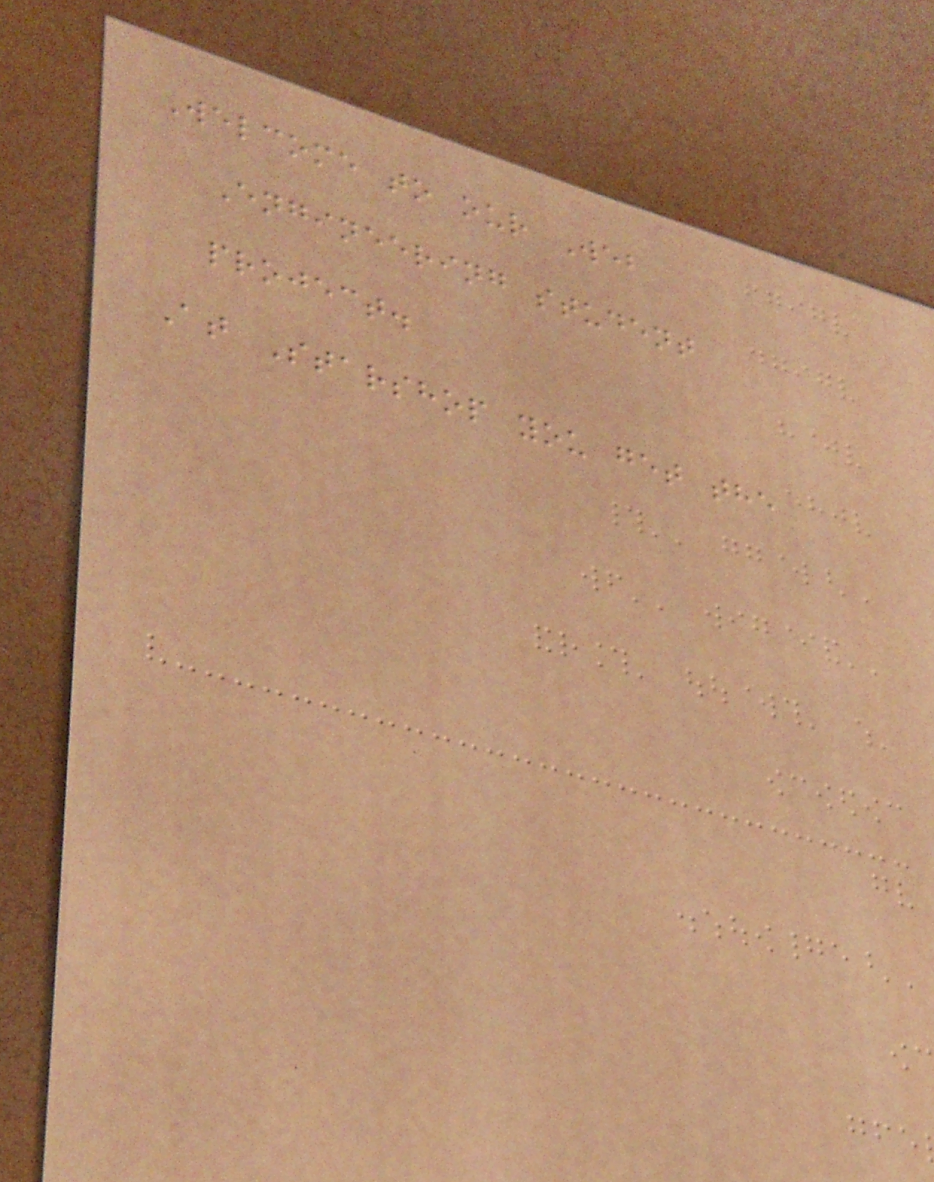Welcome to our Web
Engineering student
project.
At Starshop you get the
